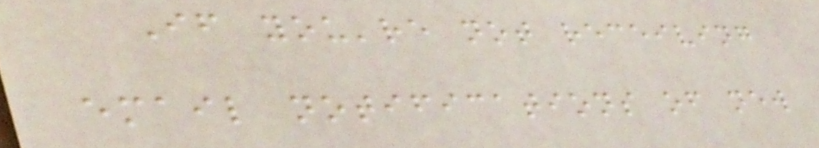If you're not receiving
email notifications of new
